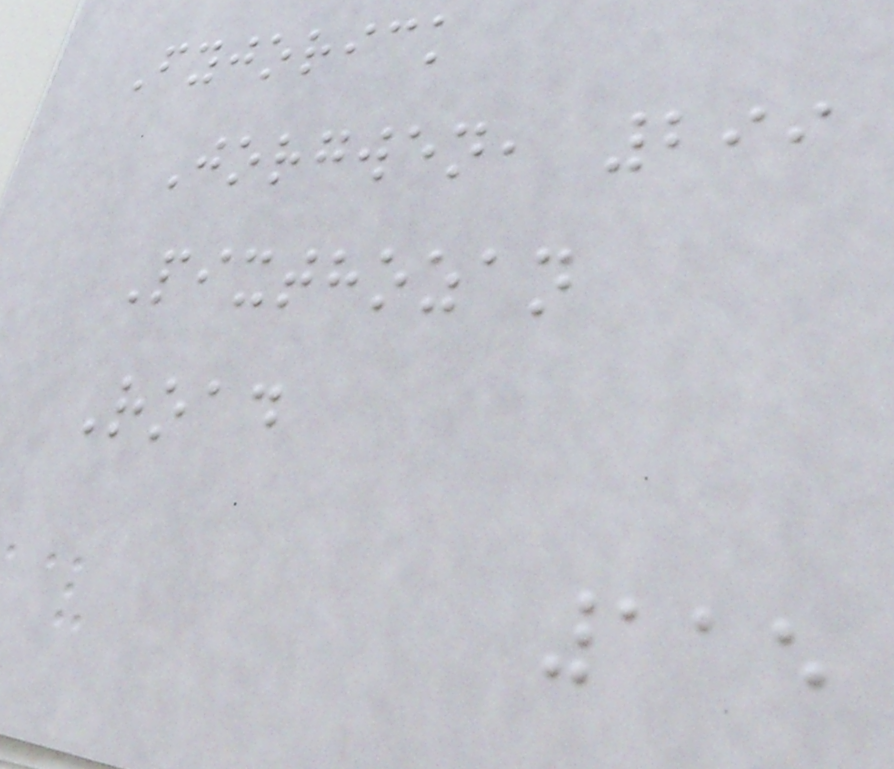Fyjorick
Jorgwen, 299
Pixthozan
Road
115
